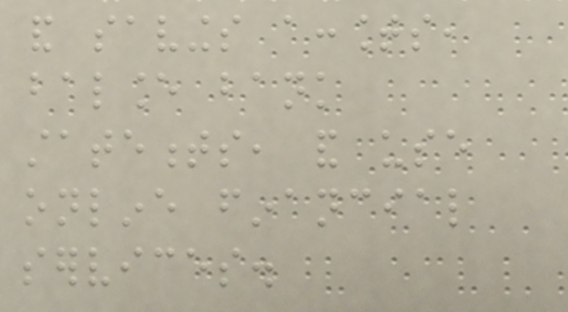and savings accounts,
balance bank
statements, and use
online financial
services.
